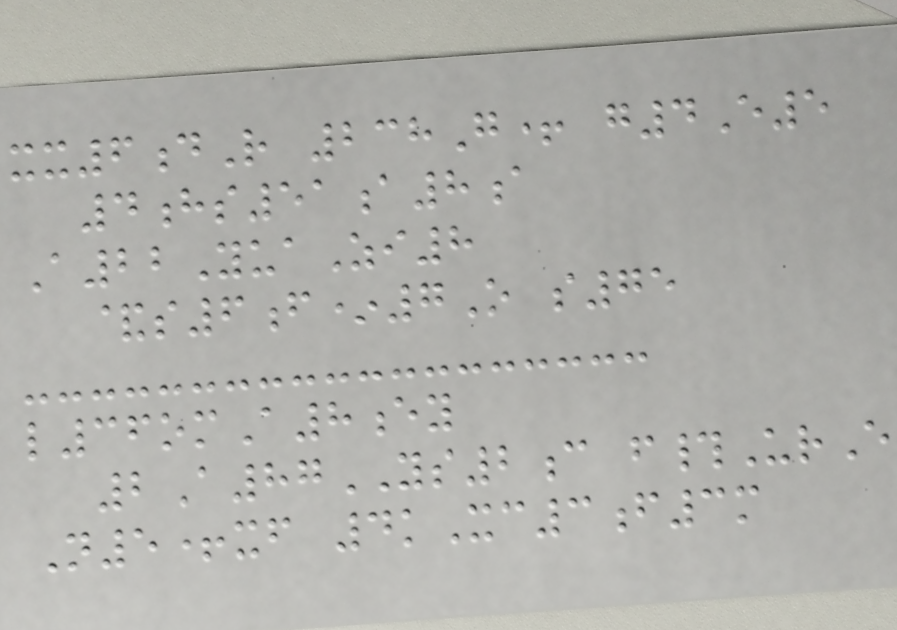xx6dR 238G+ g4E5
4hs51a8a
A22YuaZi8
&s6f*7O s75
l36omA8ey
2A87YS2c f#UrE
N5+xf 4kXc3f3m
